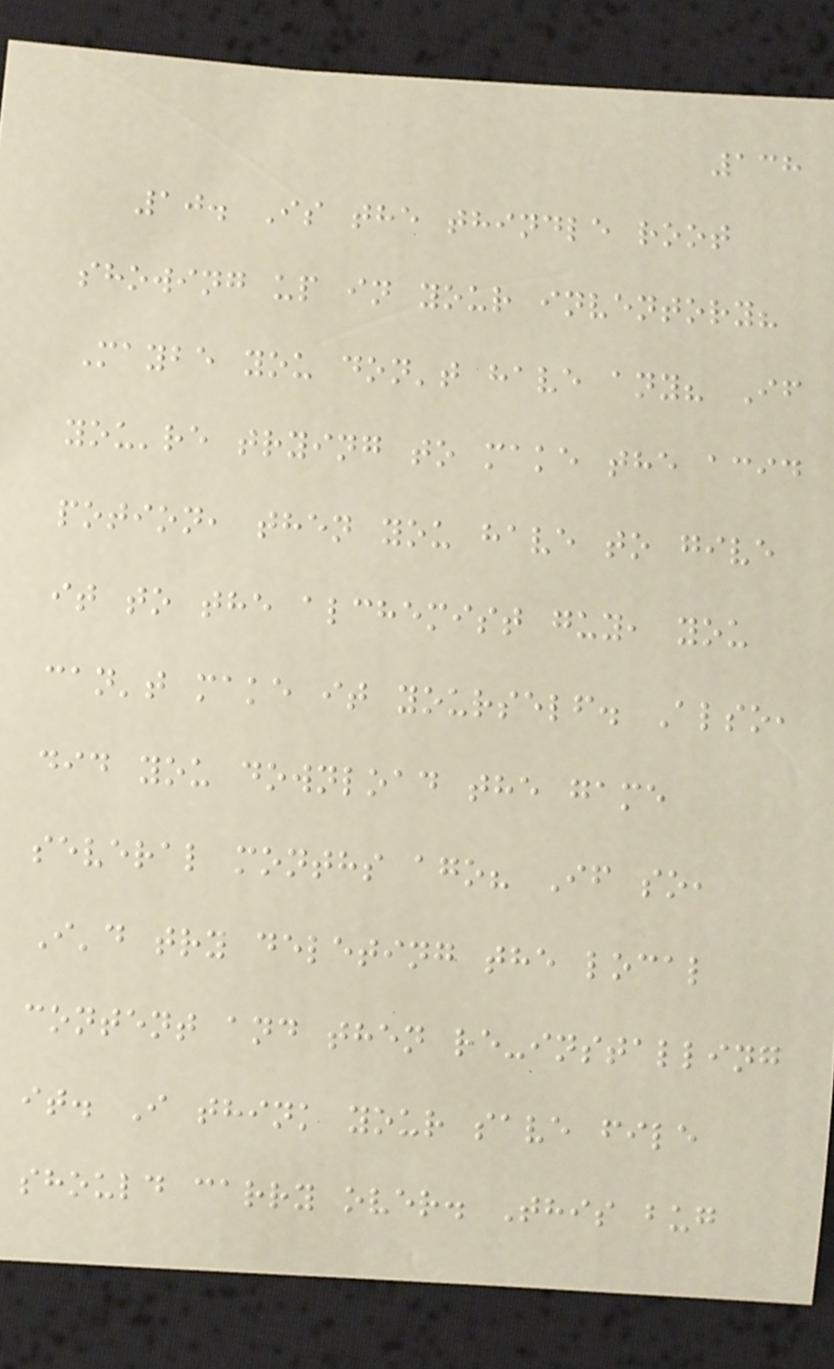138
10. Is the thindle root
showing up in your inventory?
Maybe you don't have any? If
you're trying to make the acid
potion, then you have to give
it to the alchemist guy, you
can't make it yourself. Also,
did you download the game
several months ago? If so,
I'd try deleting the local
content and then re-installing
it. I think your save file
should carry over. This bug
